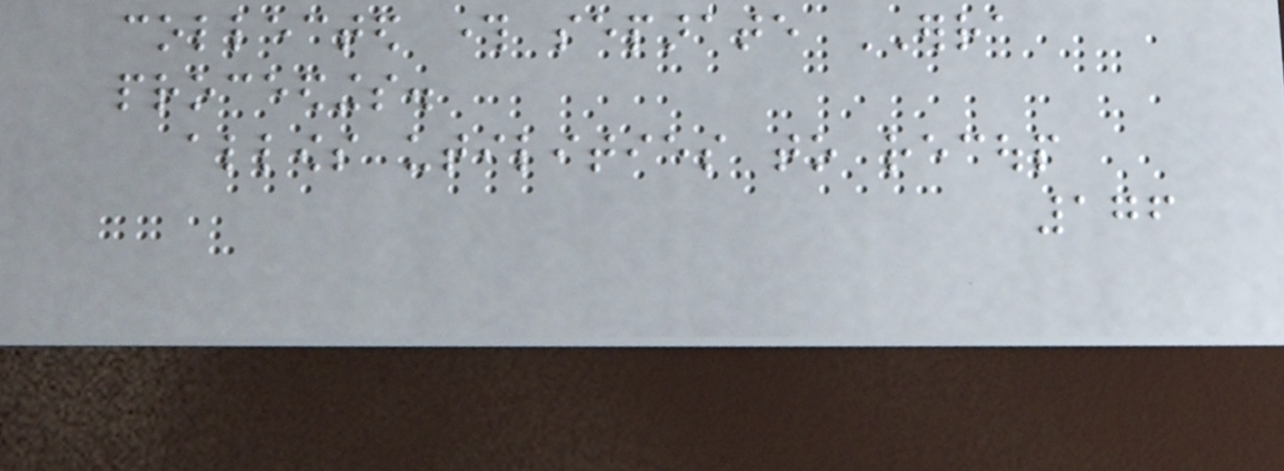collected through separate ERRA
proceedings.
allows utilities to recoup
176
